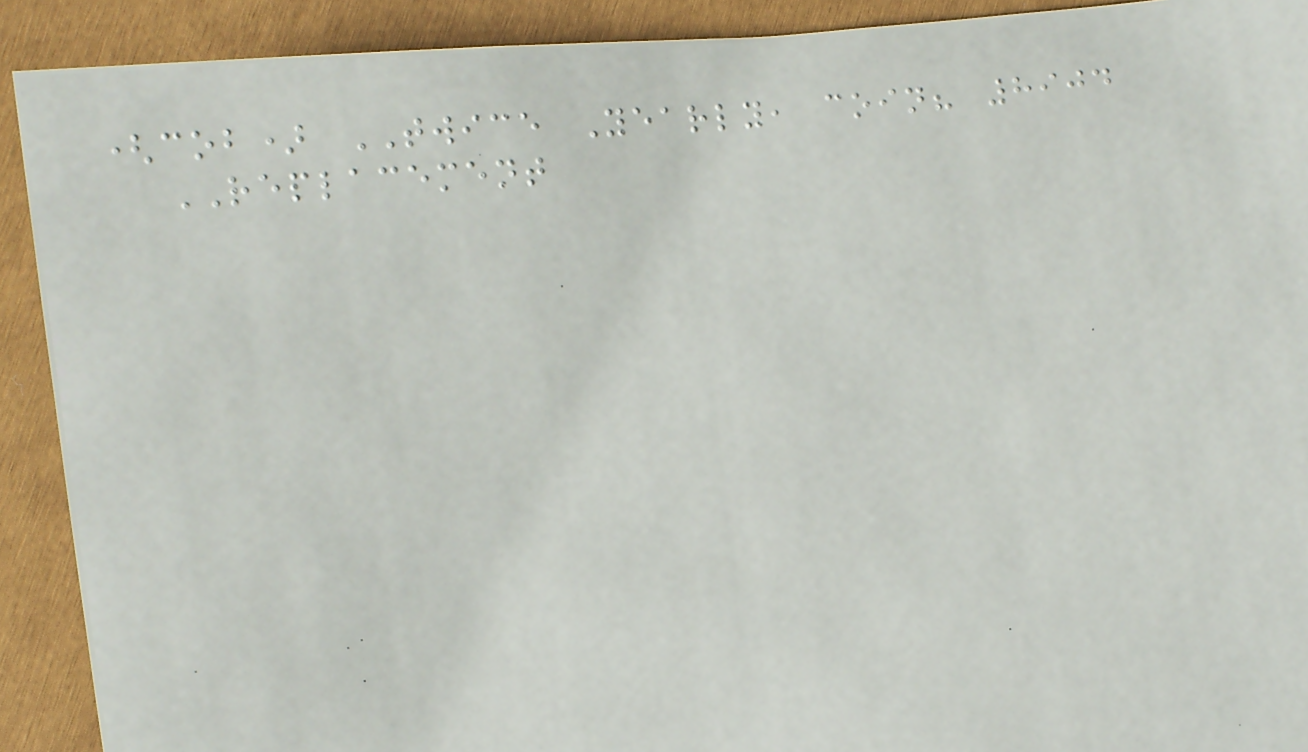(cob) TWICE Yearly, coin? 8904
REPLACEMENT
